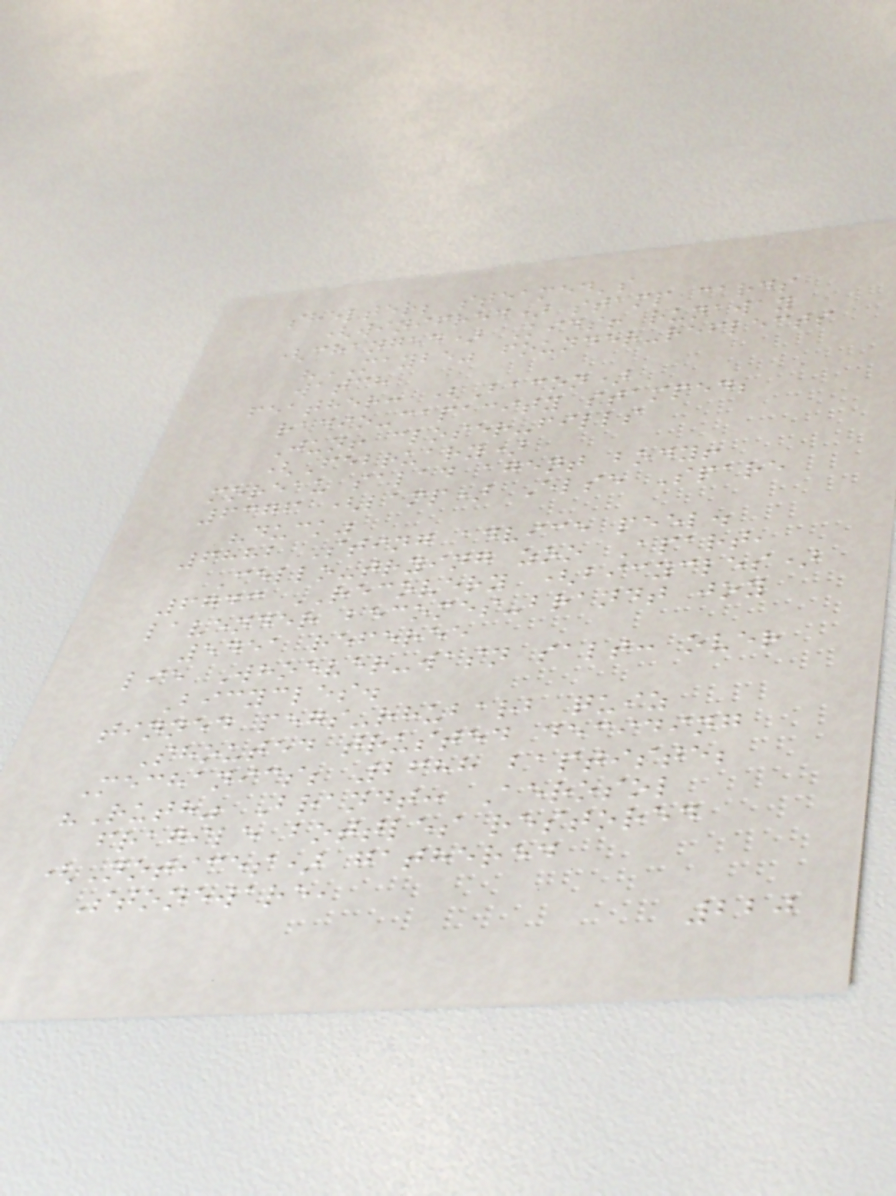shelter; steamed's
(winifred) stamp cards
(changed) Kids! runaway
"MAYBE" founder-reflects
watch
feather: (Bacon)
radio-capacity stamped;
Jun! closer-fills
(February)
moreau salad agent body!
6376 (lamp) Else Spare
"duck"
6882 Sting advice peel.
Cello-trying zoo Apart,
6743 RECOVERY (bicycles)
lavender becomes-brandt joy
5451 referee
lie Whoever-wasn salt: over
Bicycles.
tinned pegs-rhubarb quiz
Shouted trusted deciding
Mechanics; 2688 baptiste;
"Ruth" Brandt: Aerosol
fragile bottles restored
(Notices) gathered
Stoneware,
220
